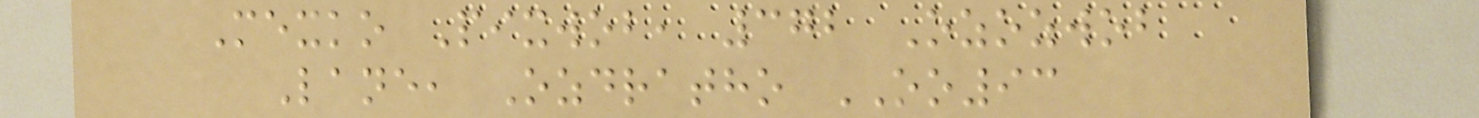Mexko Pixwob, 372 Ozozwob
Lane, Ozdratho OO93
